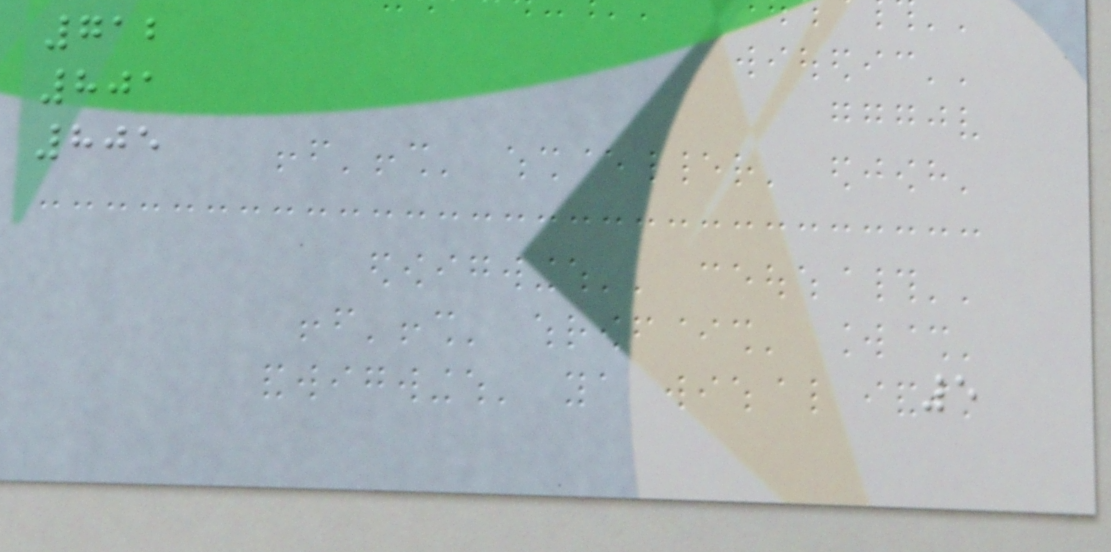712
801
805
5
